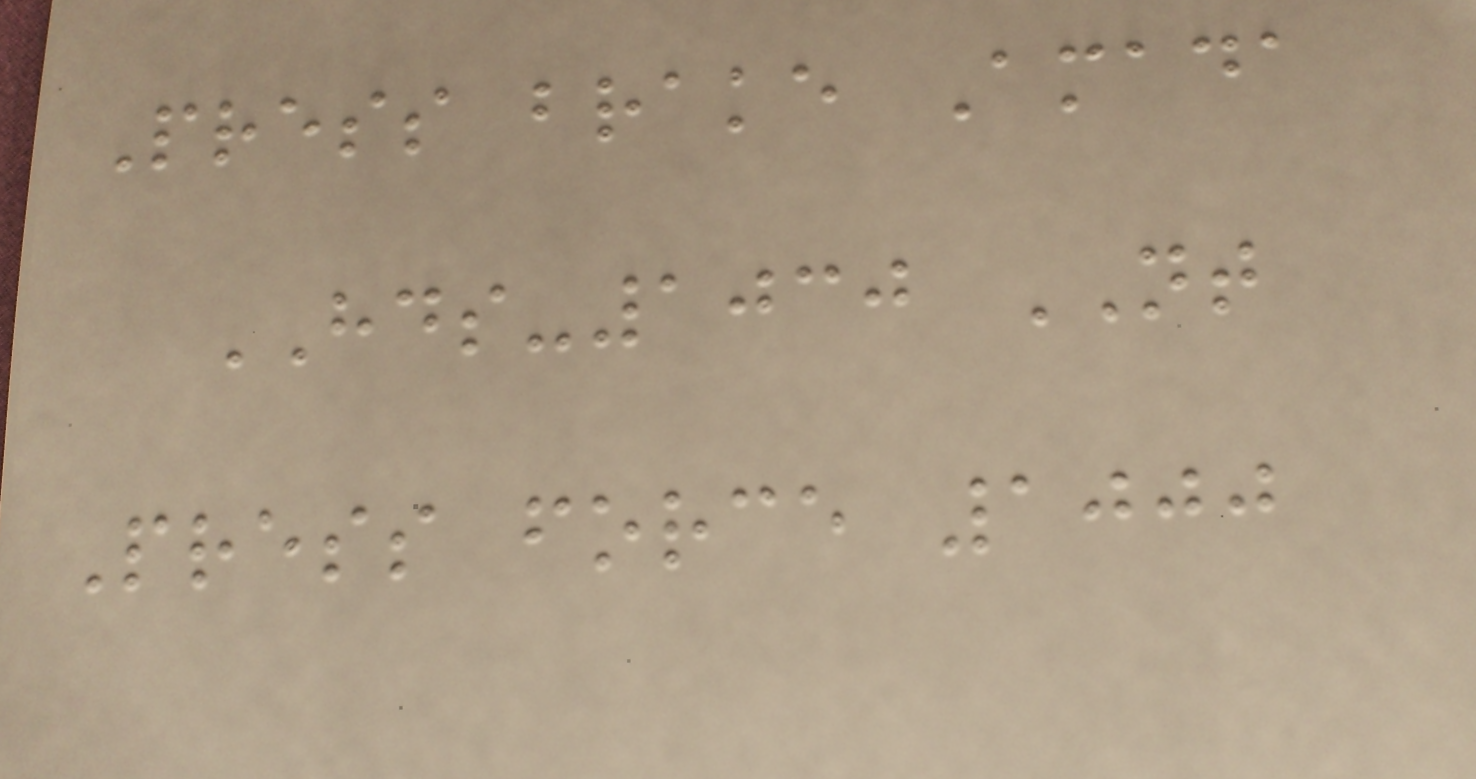Press brake Amada
HDS-1030 NT
Press force 1000
